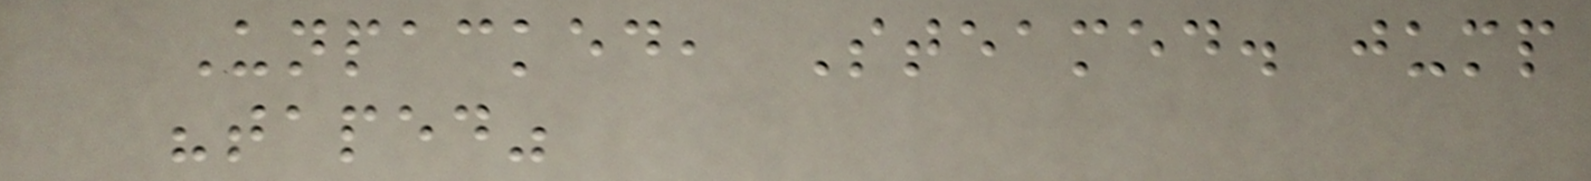Unpacked, Steamed. jump
"taped"
